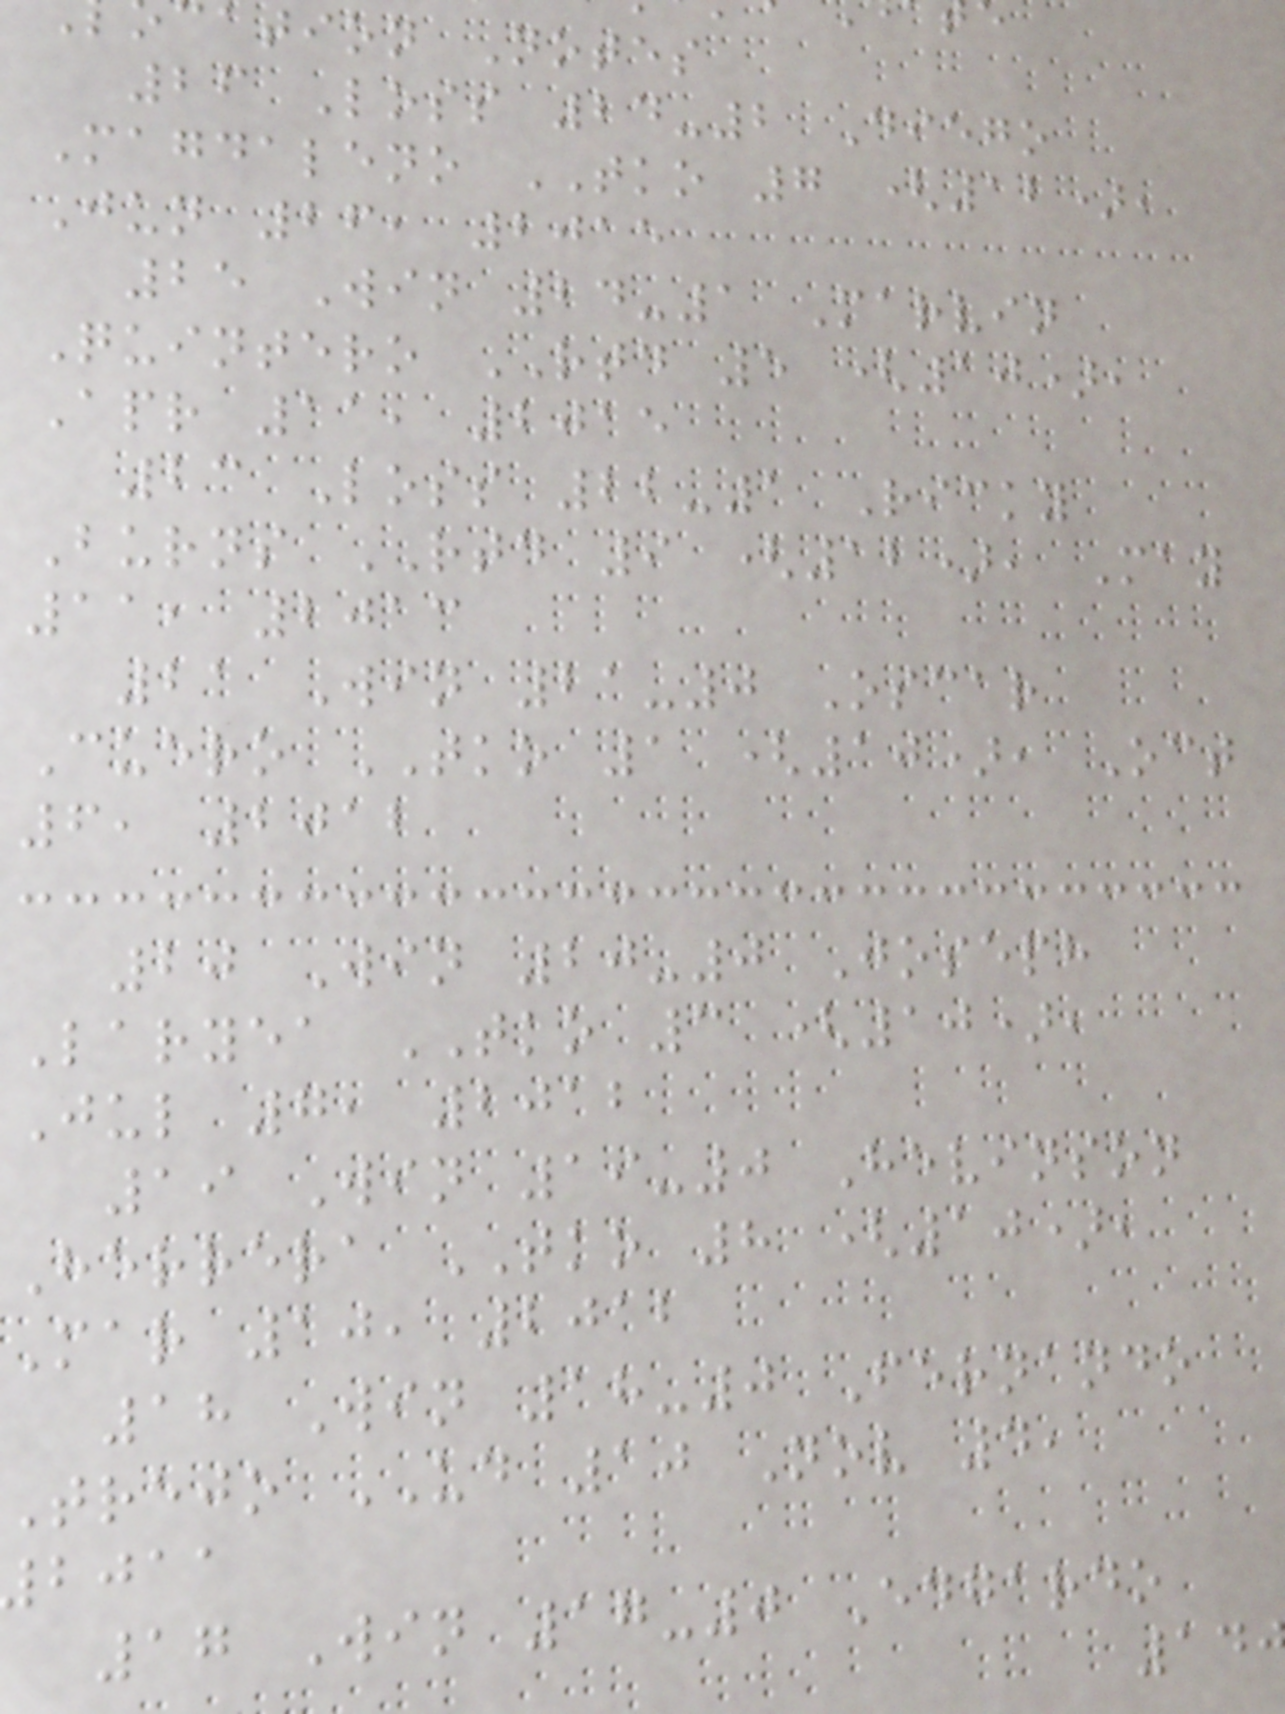cation Notes
26 Loss 24-2 Diego
Magdaleno TKO 7 (12),
Jun 26, 2015
25 Win 24-1 Marvin
Quintero RTD 5 (10),
Apr 11, 2015
23 Loss 22-1 Ricky
Burns RTD 9 (12), May
11, 2013
21 Win 21-0 Oscar
Cuero TKO 1 (10), Oct
6, 2012
20 Win 20-0 Joseph
Laryea TKO 3 (10),
Jul 7, 2012
19 Win 19-0 Hevinson
Herrera TKO 8 (10),
Mar 10, 2012
18 Win 18-0 Fernando
Trejo UD 10 Nov 4,
bjaa
17 Win 17-0 Edgardo
